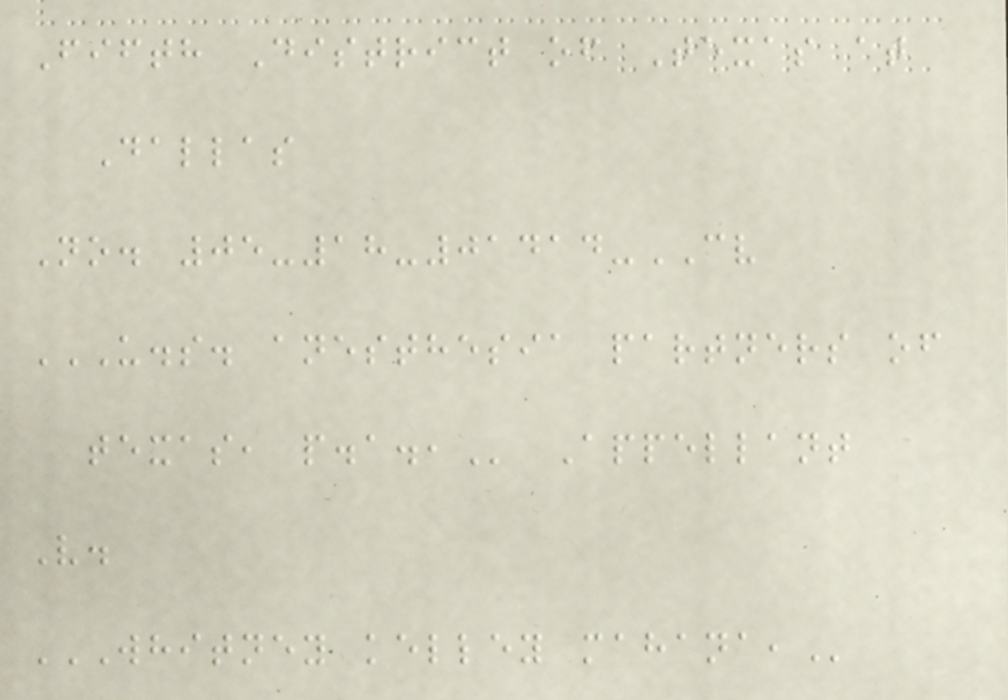Fifth District of Texas at
Dallas
No. 05-18-01414-CV
U.S. ANESTHESIA PARTNERS OF
TEXAS, P.A., Appellant
V.
WHITNEY KELLEY MAHANA,
